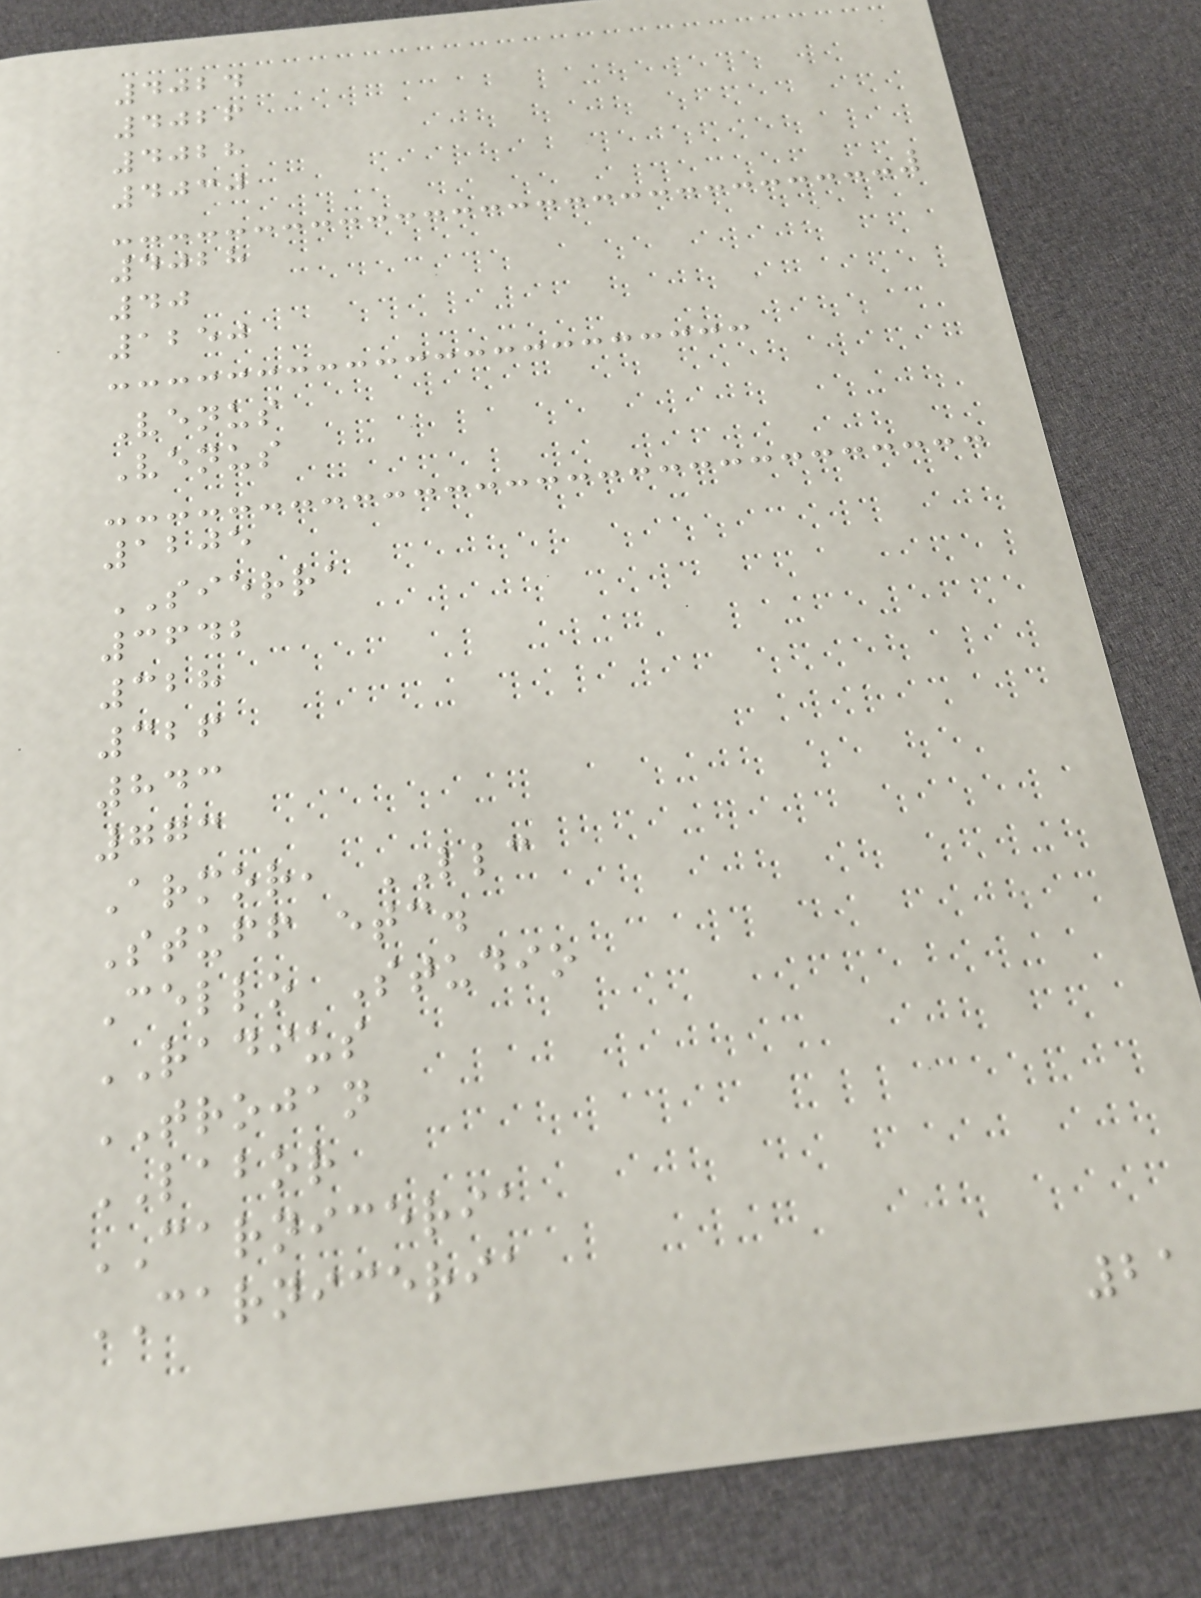4024
4026
4028
4030
4028
40
1250
Venus
Venus
1205
SIERRA
3642
328
326
843
773
Armor, LLC
Stuff etc.
Cello Studio
RADIUS
TROJAN
LABOR
CARNICERIA
CARNICERIA
21
